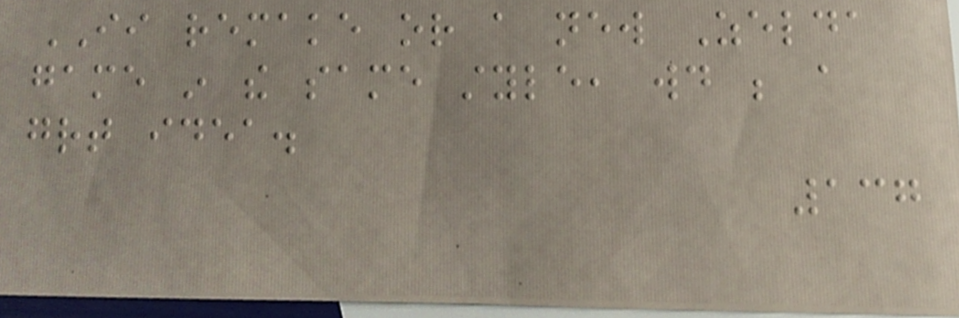II remake or a new Zelda
game in the same style, would be a
great idea.
137
